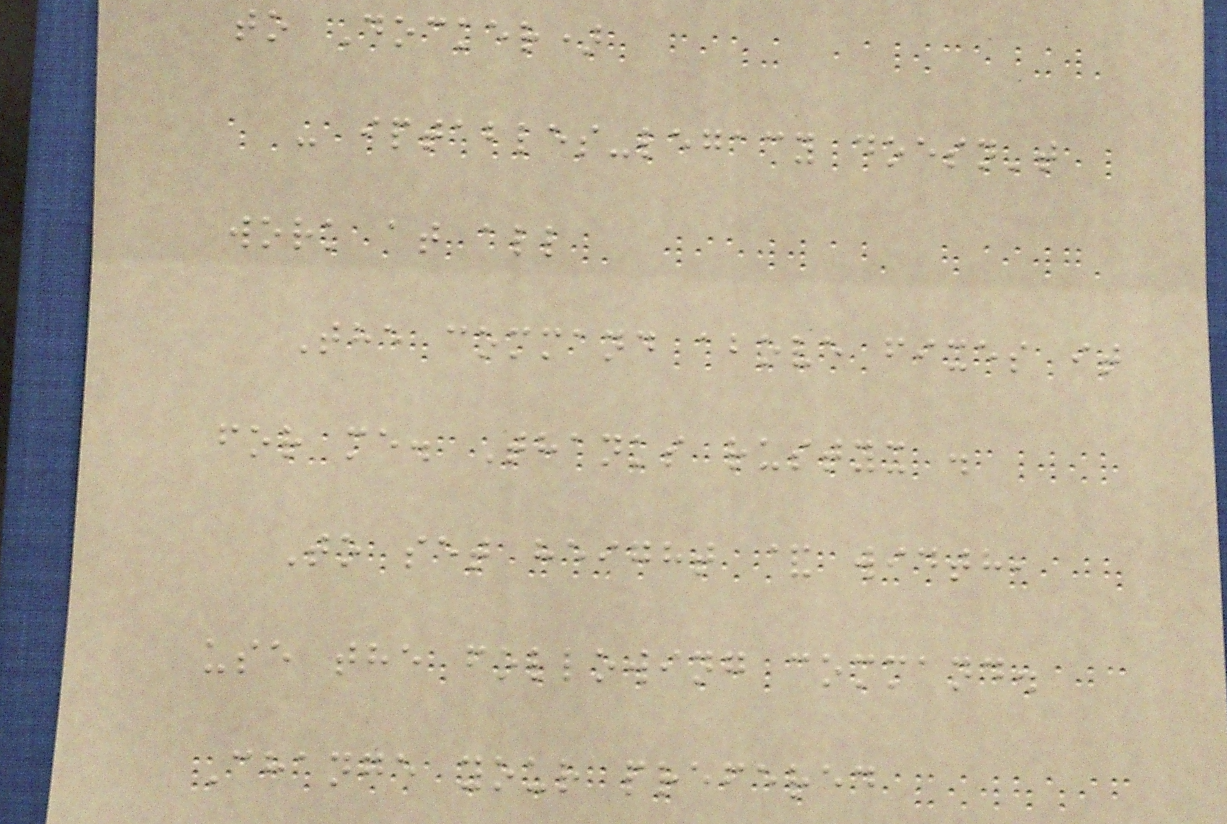to Docker)
- iptables-legacy doesn't
work at all
The command above fixes it
for me. Thanks rustyx .
To set height & width,
use the following command.
Change your prefered
